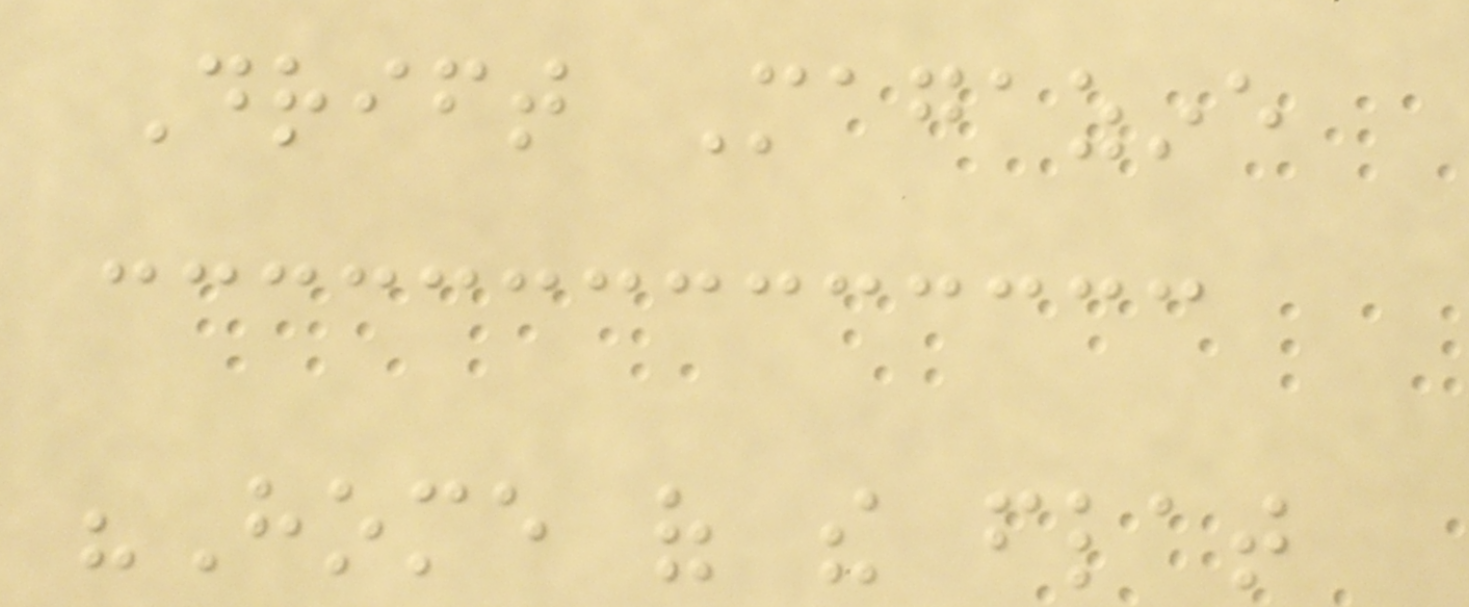Drift Magazine
"Home of the flat
